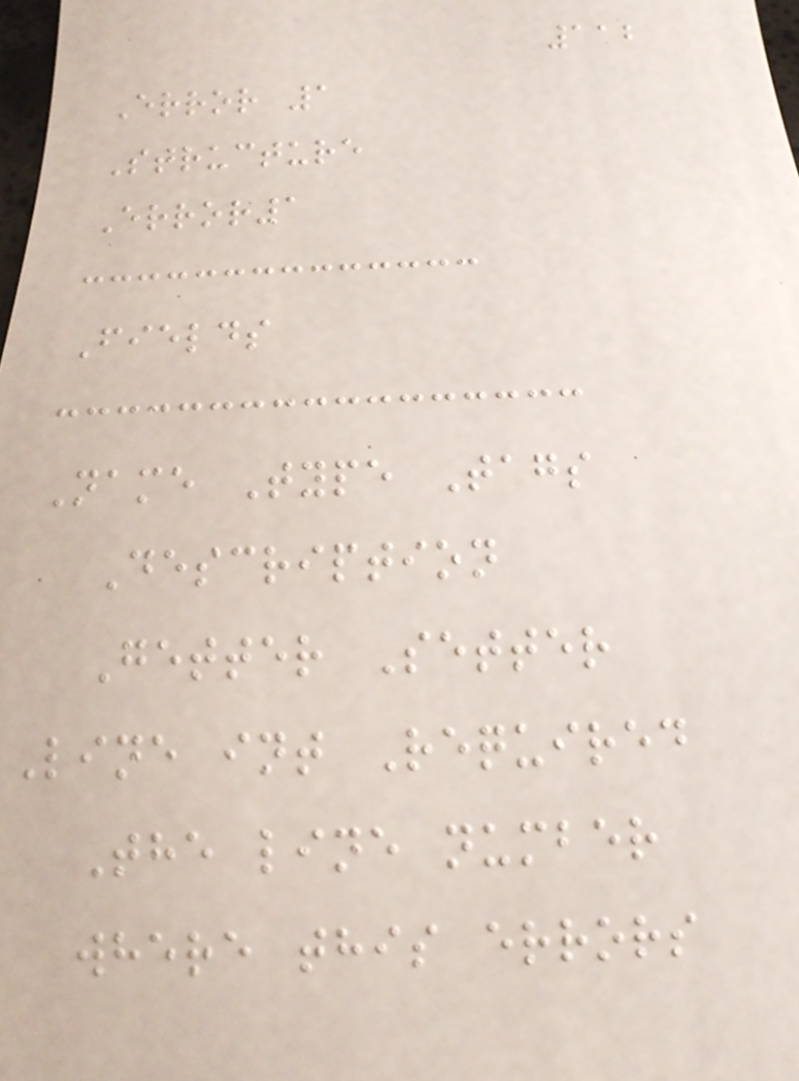112
Error 1
Structure
Error1
Fields
Name Type Tags
Description
Getter Setter
Line int Required
The line number
where this errors
